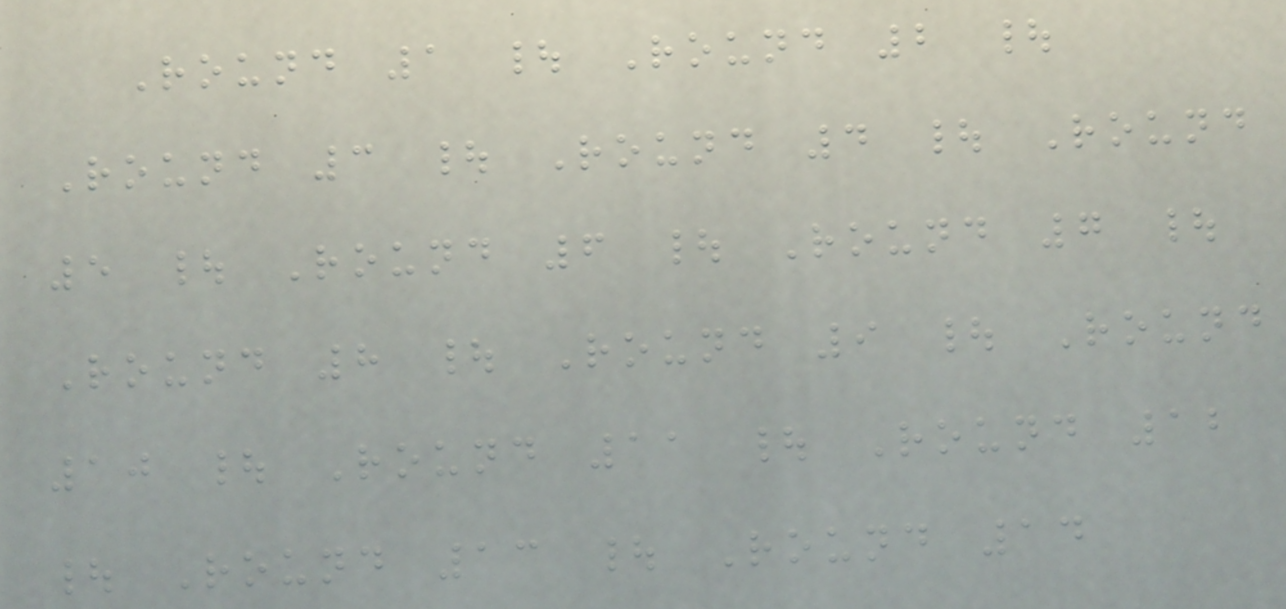Round 1 | Round 2 |
Round 3 | Round 4 | Round
5 | Round 6 | Round 7 |
Round 8 | Round 9 | Round
10 | Round 11 | Round 12
| Round 13 | Round 14
